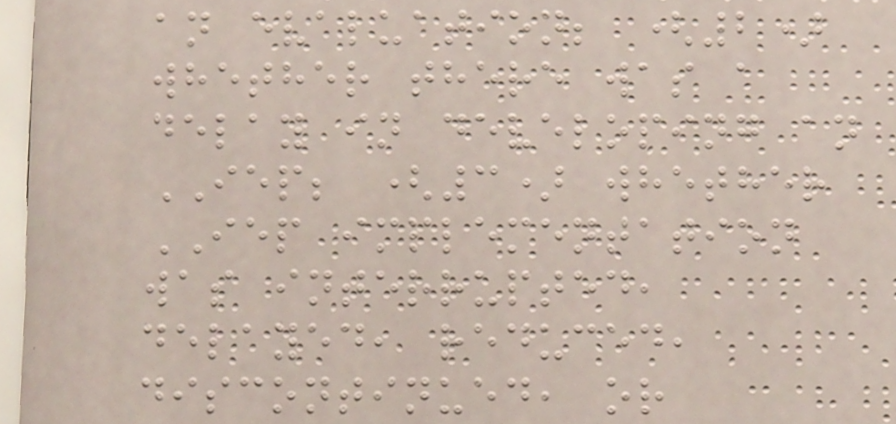an evaluation; (2)
whether there was a
delay in developing an
IEP; (3) whether
IEP implementation
was interrupted,
delayed, reduced,
discontinued, or
